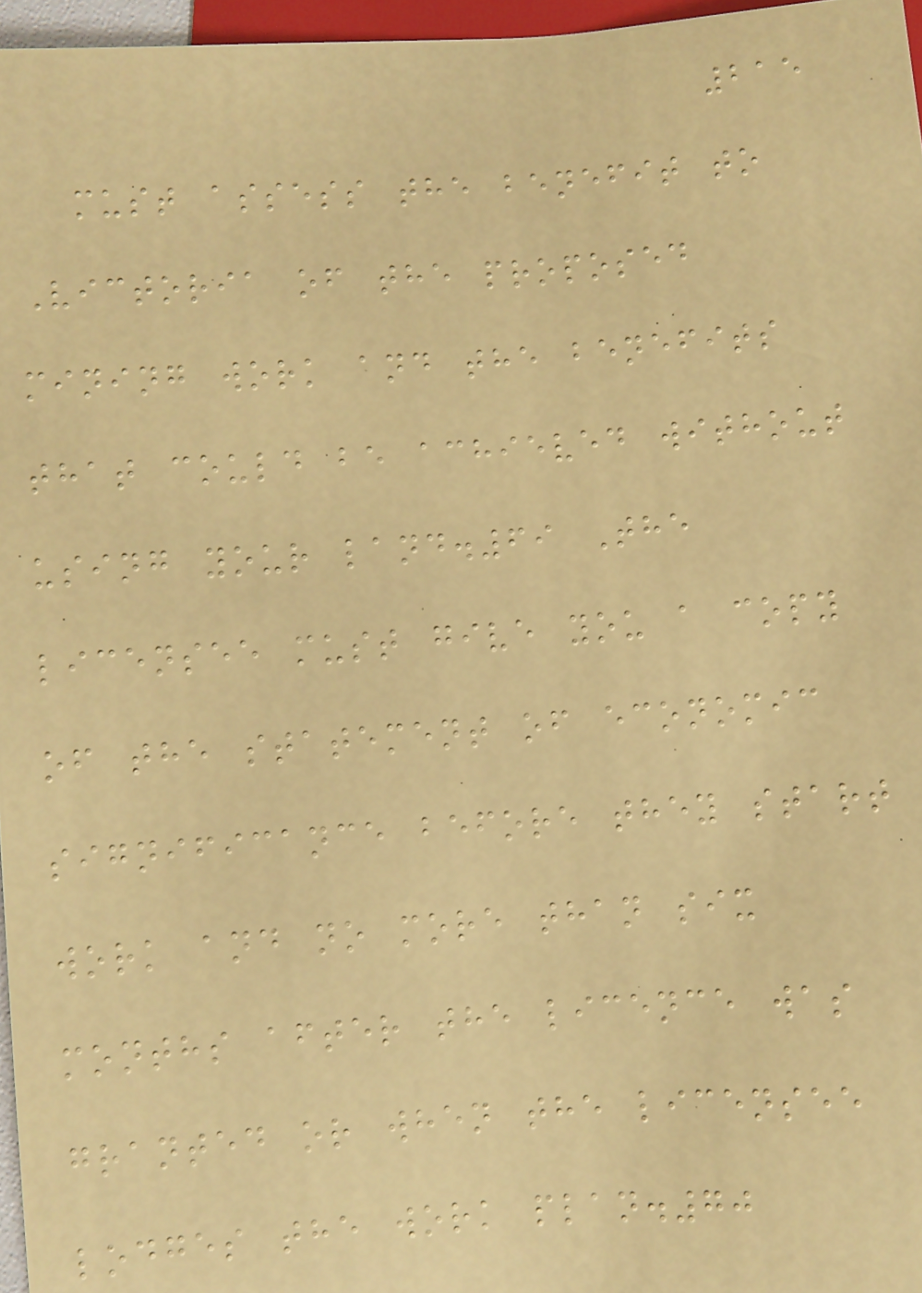215
must assess the benefit to
Victoria of the proposed
mining work and the benefits
that could be achieved without
using your land.69 The
licensee must give you a copy
of the statement of economic
significance before they start
work and no more than six
months after the licence was
granted or when the licensee
lodges the work plan.70
